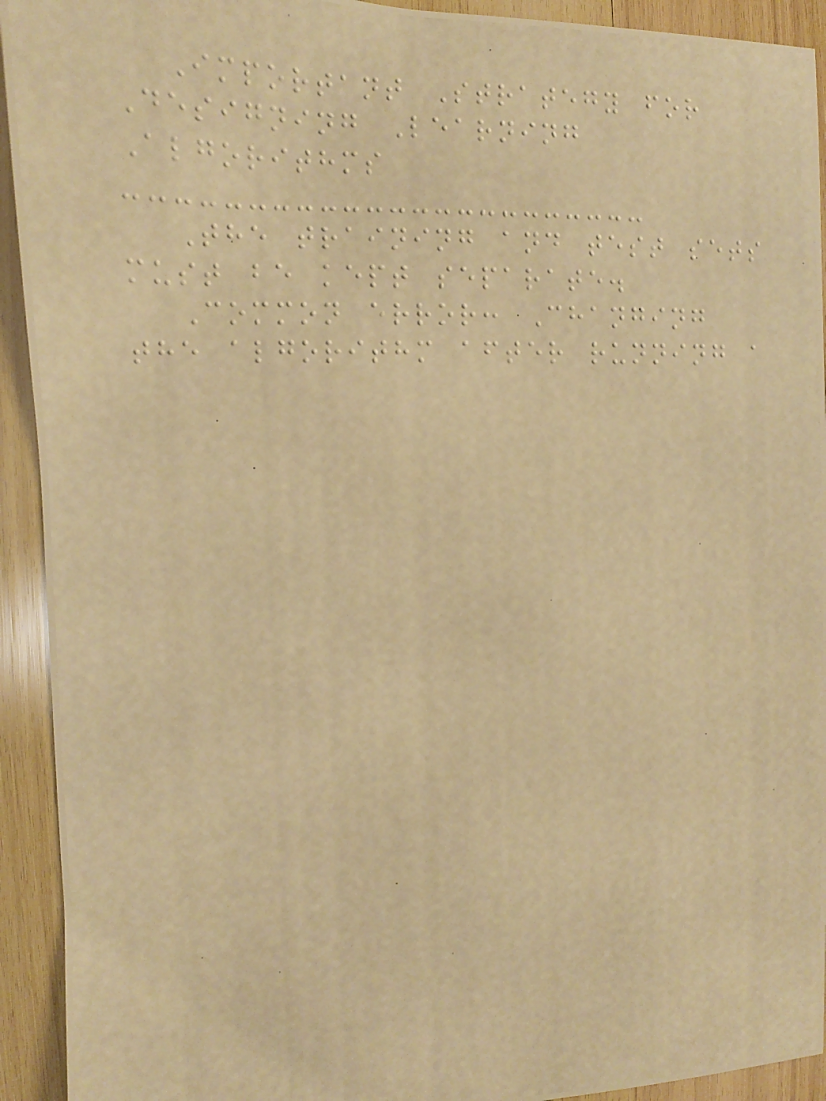Important Strategy for
Designing Learning
Algorithms
The training and test sets
must be kept separate.
Common error: Changing
the algorithm after running a
